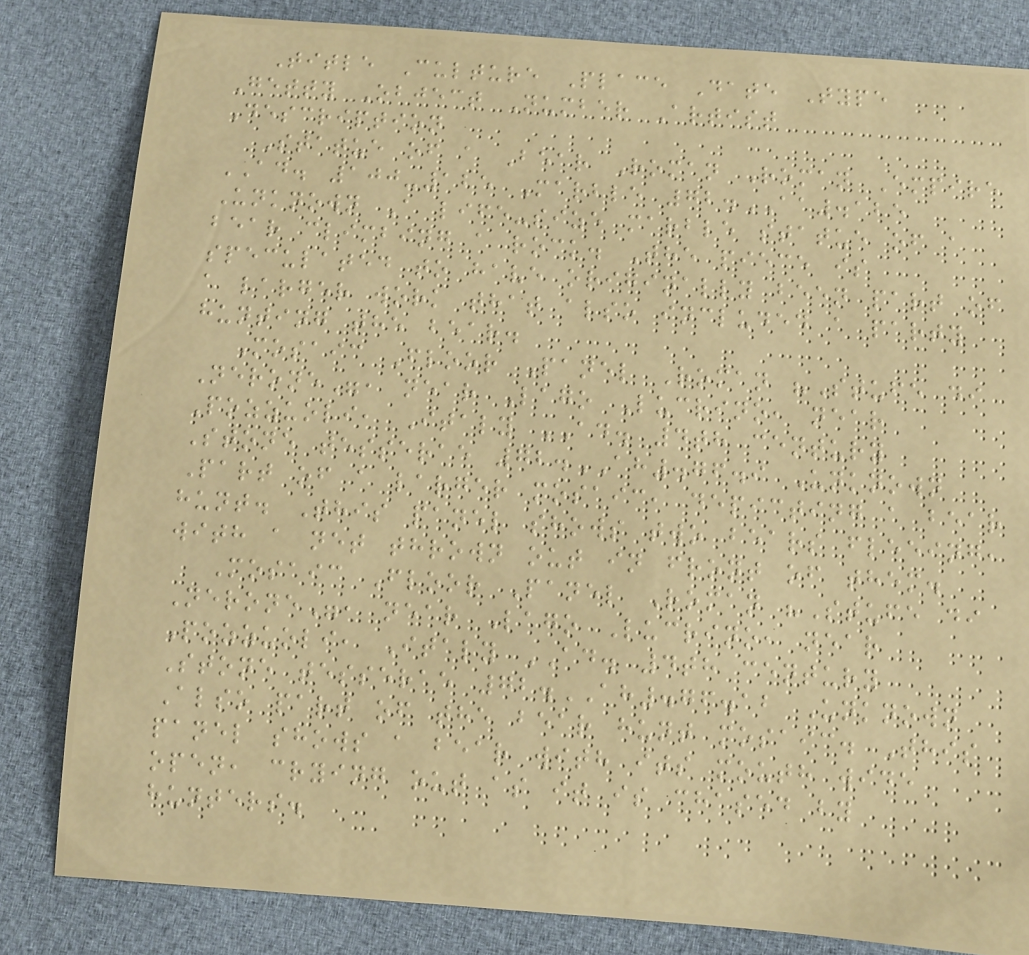Title Culture Place Date Type
Getty Object Number Artist
Description
Statue of a Bear Roman Roman Empire
AD. 100-125 Marble 72.AA.125
Unknown A life-size marble statue of a
bear climbing a rock. The piece is
speculated to have originally been part of
a larger work that also included a party
hunting the bear.
Mosaic Floor Panel Roman "Stufe di
Nerone", near Lago Lucrino, near
Pozzuoli, Italy AD. 4th century
Stone tesserae 72.AH.76.9 Unknown
Part of a larger mosaic, depicting a bear
hunt. This panel shows two bears fleeing,
with a net thrown out in front of them.
Mosaic Floor Panel Roman "Stufe di
Nerone", near Lago Lucrino, near
Pozzuoli, Italy AD. 4th century
Stone tesserae 72.AH.76.12 Unknown
Also part of the bear hunt mosaic. This
panel shows a bear with its mouth wide
open, crying out as it is chased by
hunters.
